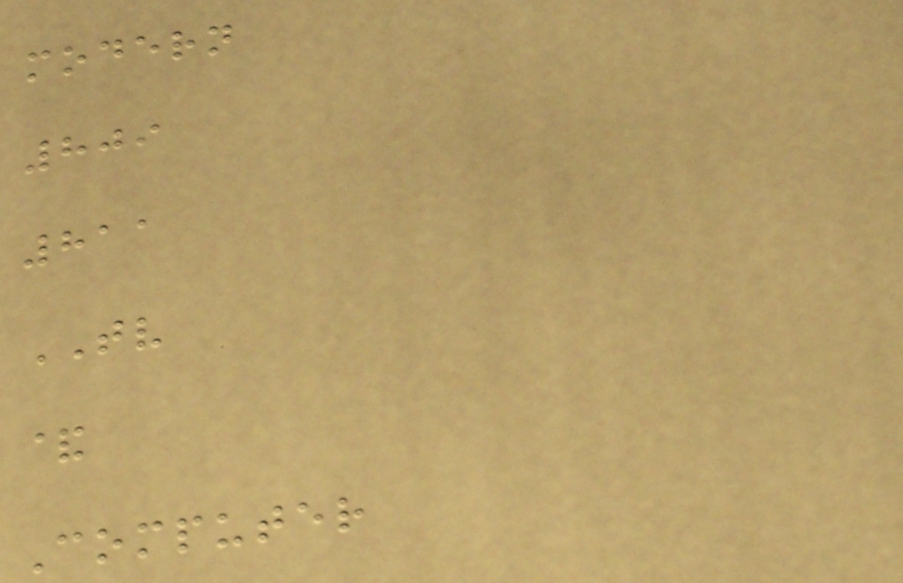modern
809
811
TV
&
Computer
